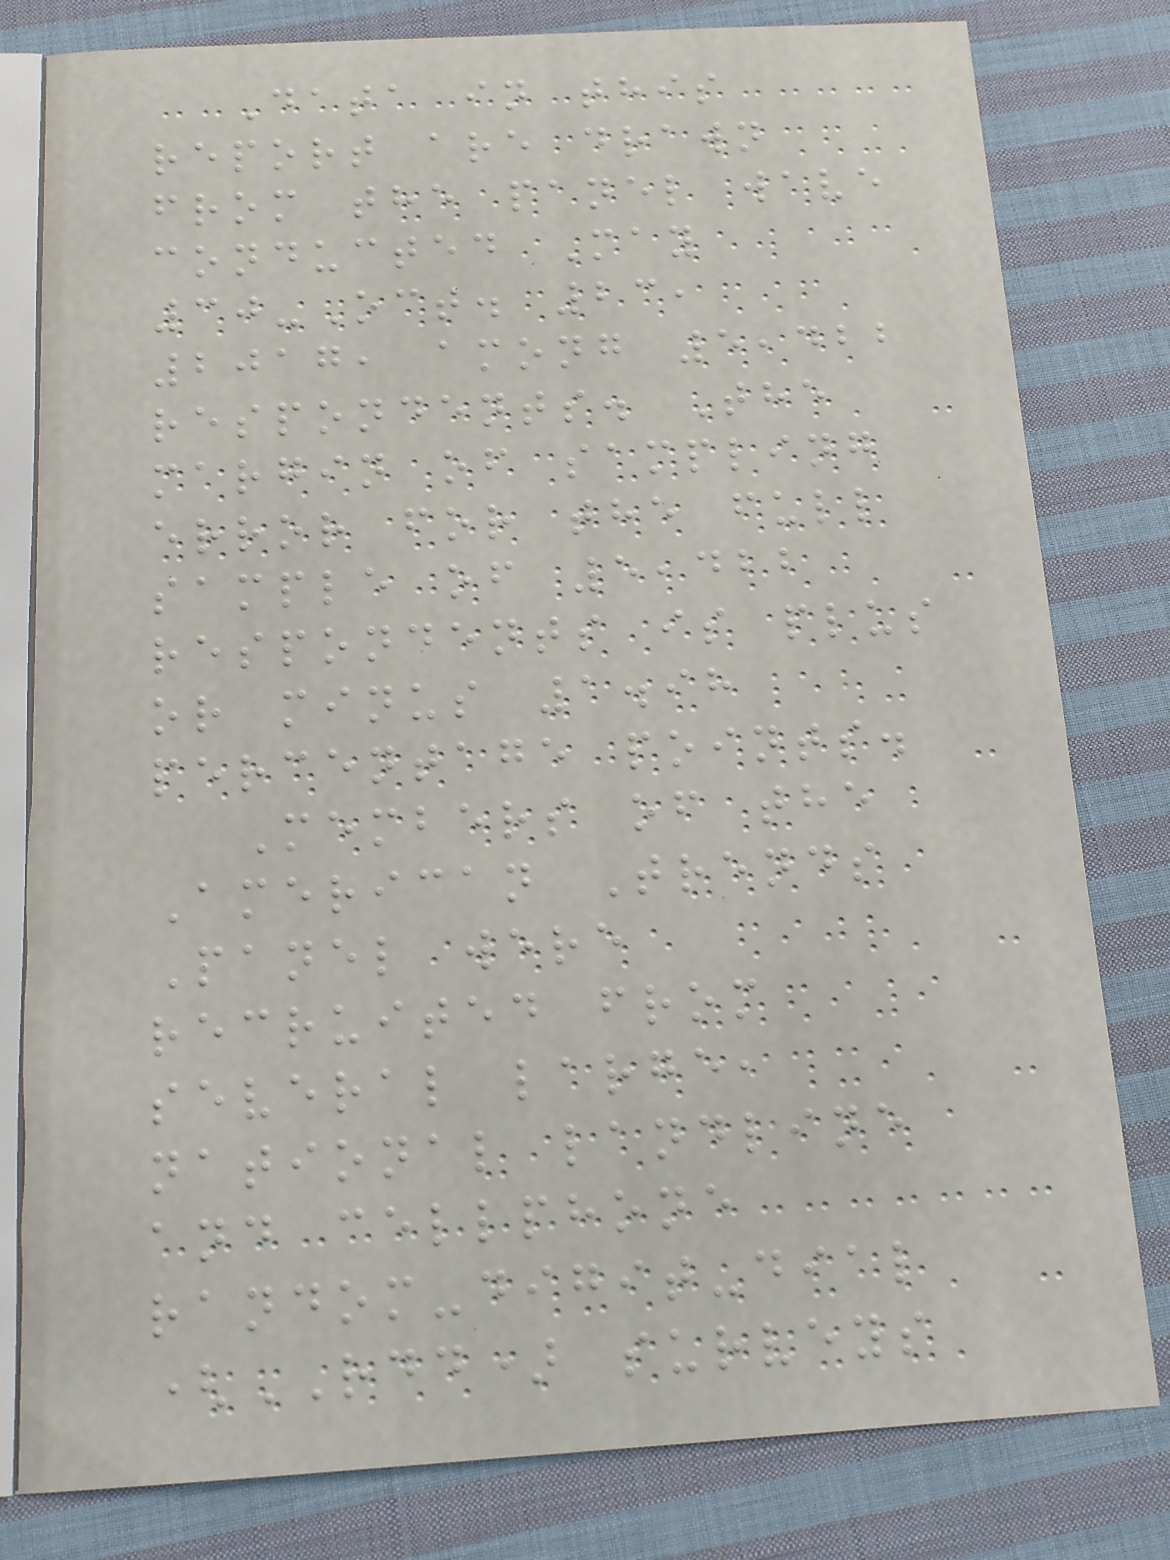Data in this
report are drawn
from the panel wave
conducted May
30-Oct. 23,
2017, among 5,422
respondents. The
margin of sampling
error for the full
sample of 5,422
respondents is plus
or minus 1.98
percentage points.
Members of the
American Trends
Panel were
recruited from
several large,
national landline
and cellphone
random-digit-dial
(RDD) surveys
